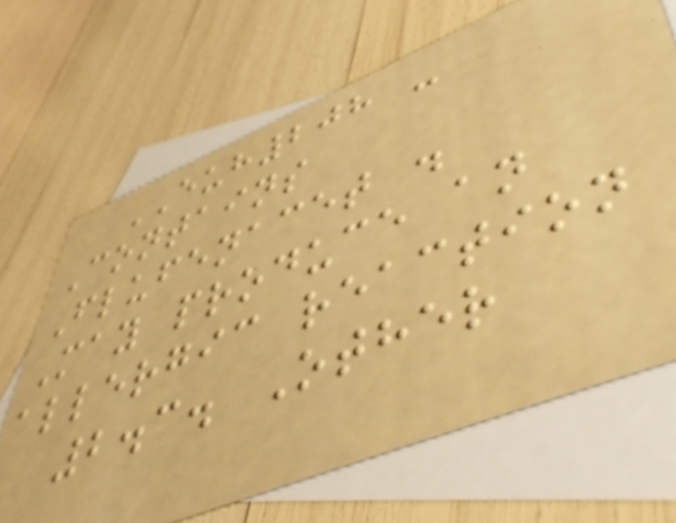EUH208 -
Contains
Flufenacet .
May produce an
allergic reaction
2.3. Other
